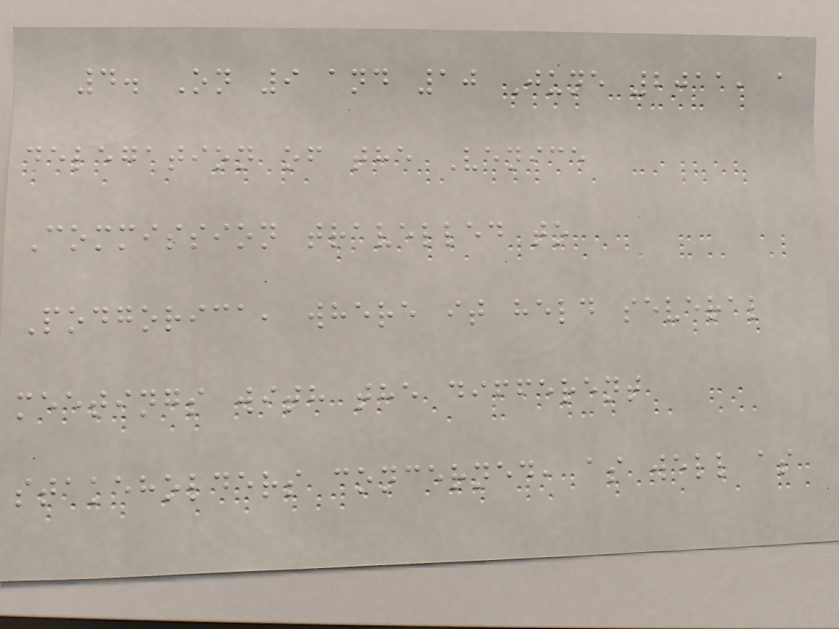4. On 9 and 10 June 2011, a
delegation of the Venice
Commission travelled to
Podgorica, where it held several
meetings with the different
stakeholders concerned, as well as
